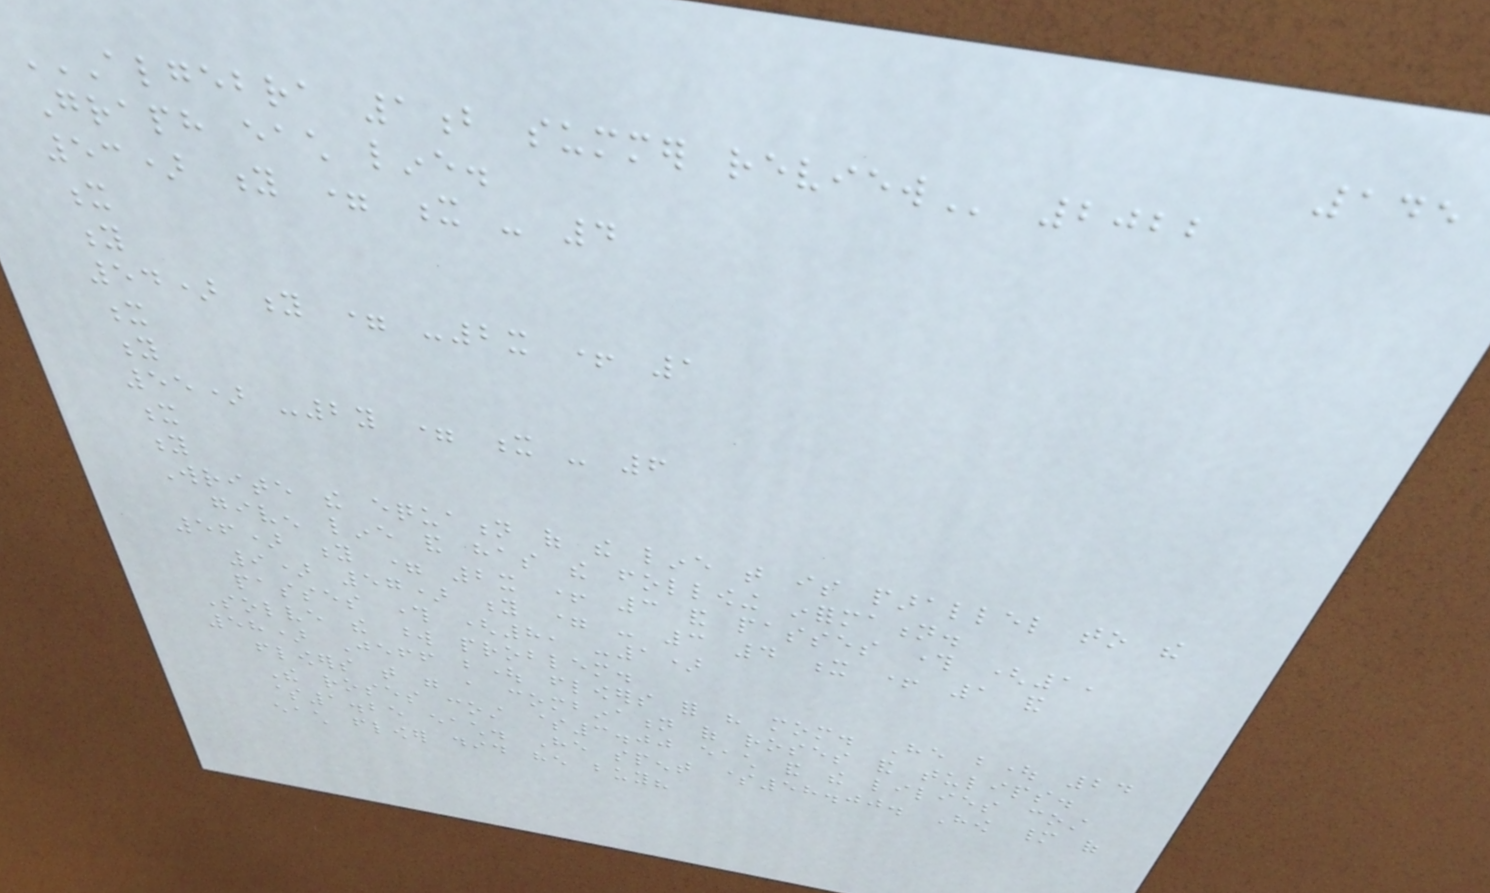145
ALGEBRA 1B SUMMER REVIEW 2022
Graph each line.
53) y = x - 4
x
y
54) y = -2x + 1
x
y
55) -2y = x - 6
x
y
Write the equation of the line that is parallel to the
given line and has the following information.
56) y = 2x + 3 and passes through (1,
9) 57) y = - 3 4 x + 1 and
passes through (8, -1)
Solve the word problem.
58) Jeff bought flowers for his mom. He bought 24
flowers that were a combination of roses and tulips.
The roses cost $3.00 each and the lilies cost
$1.25 each. He spent $58.00. How many of
each flower did he buy?
